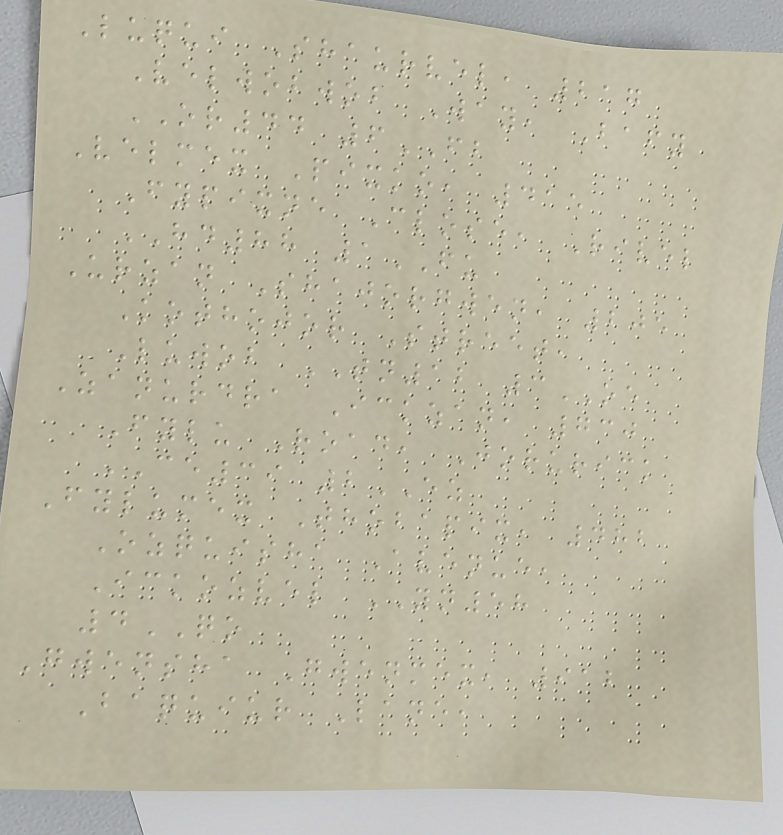Luqui Shaurvel, 217
Velwobwob Way, Bafy
OR44 6FB
Velmex Pixko, 415
Fypixne Close, Rivel
HD88 1FU
Urzan Shajorgwen, 205
Kothojor Street,
Luwob TN12 3OE
Zanurdra Ickzan, 730
Fylu Road, Jorurick
CE39 2EZ
Fylumex Thobapix, 482
Ozquisha Avenue,
Ickozvel YN58
4QO
Gwensha Gwenmex, 912
Baquiur Lane,
